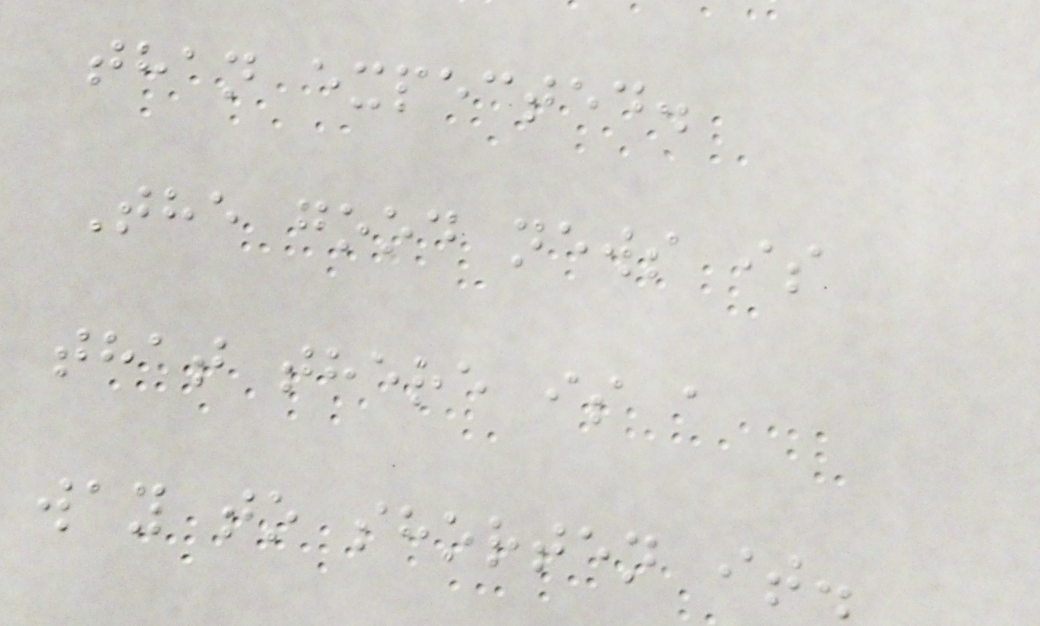than expected.
The good news is
that there is a
way to shorten it.
